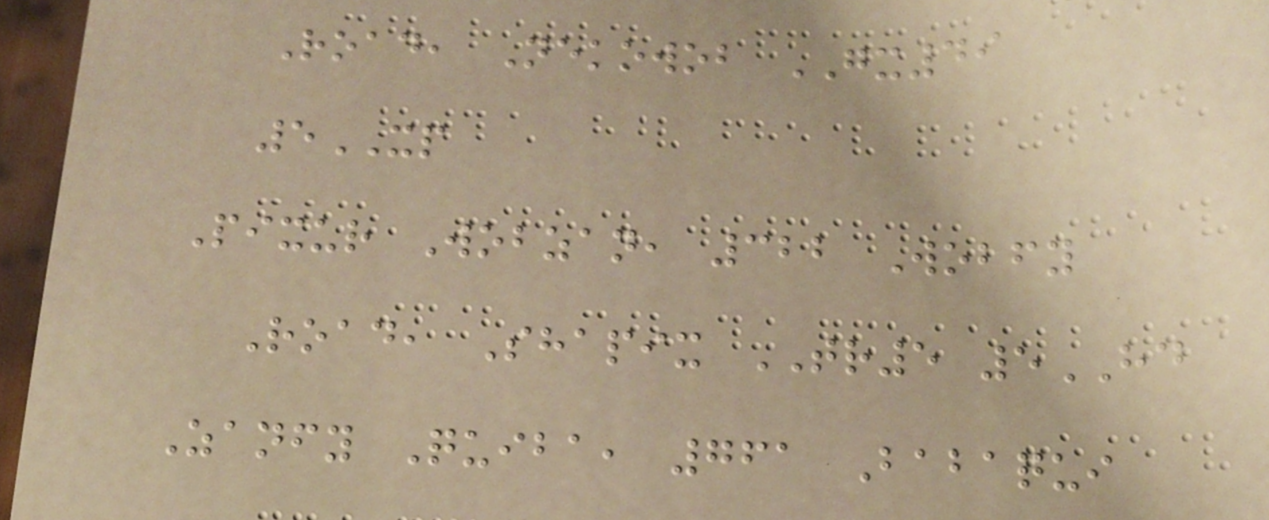Road, Nekowob GX49
5XP
Pixur Wobzan, 322 Wobfy
Road, Shapix TR5 5HD
Zanfy Quiba, 761 Babaqui
